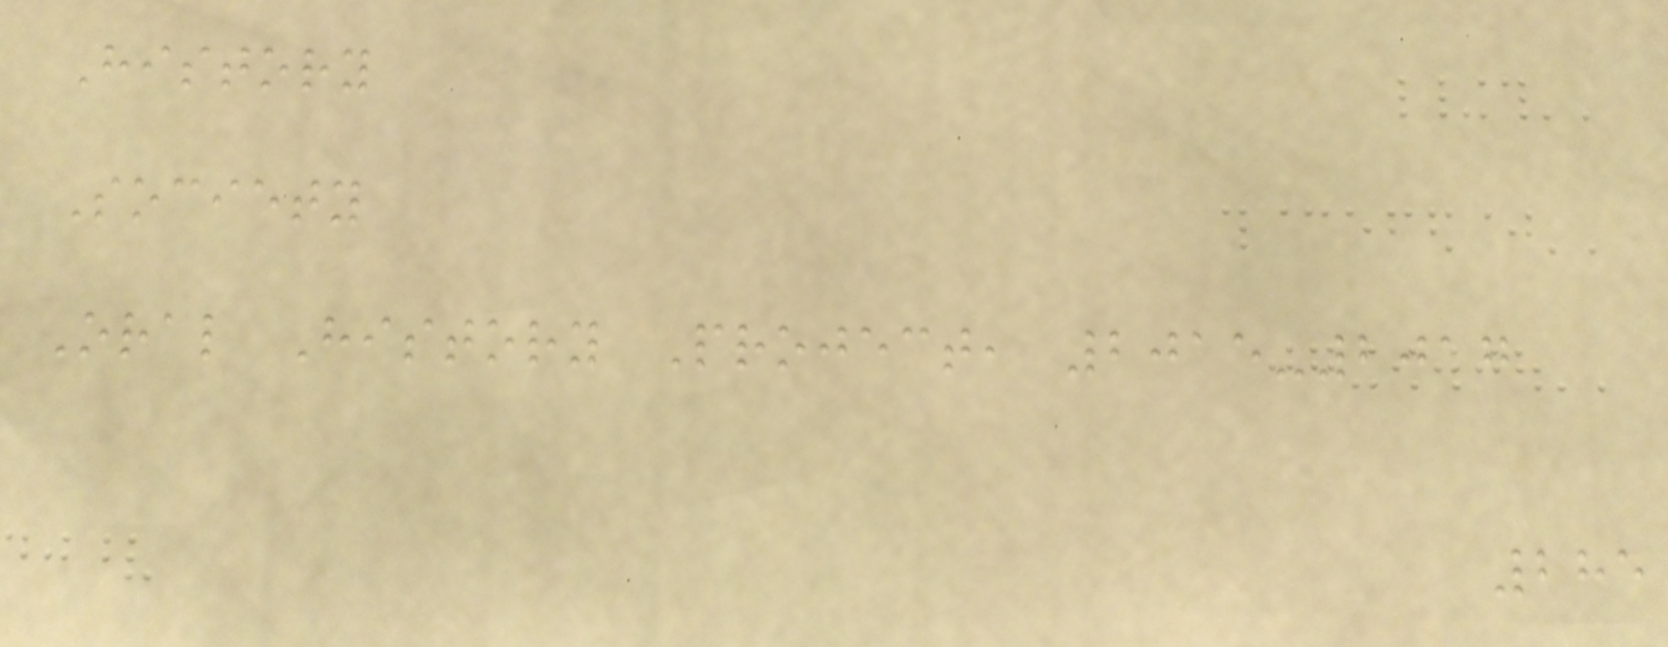History
Society
Oral History Project, 2015-2017
285
